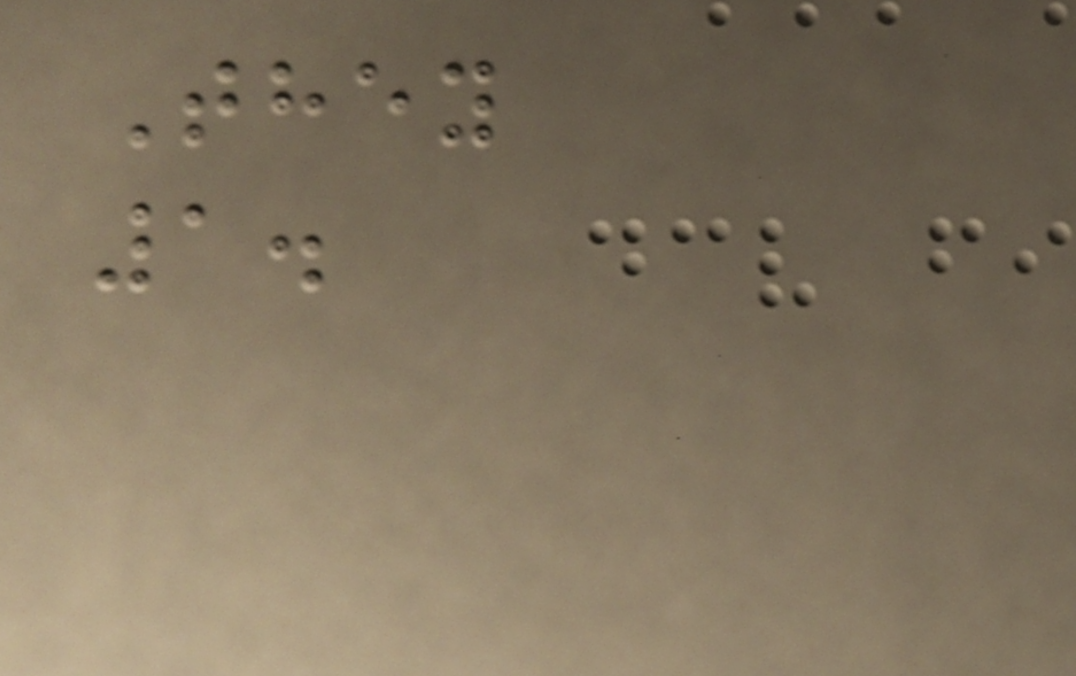They
1.
